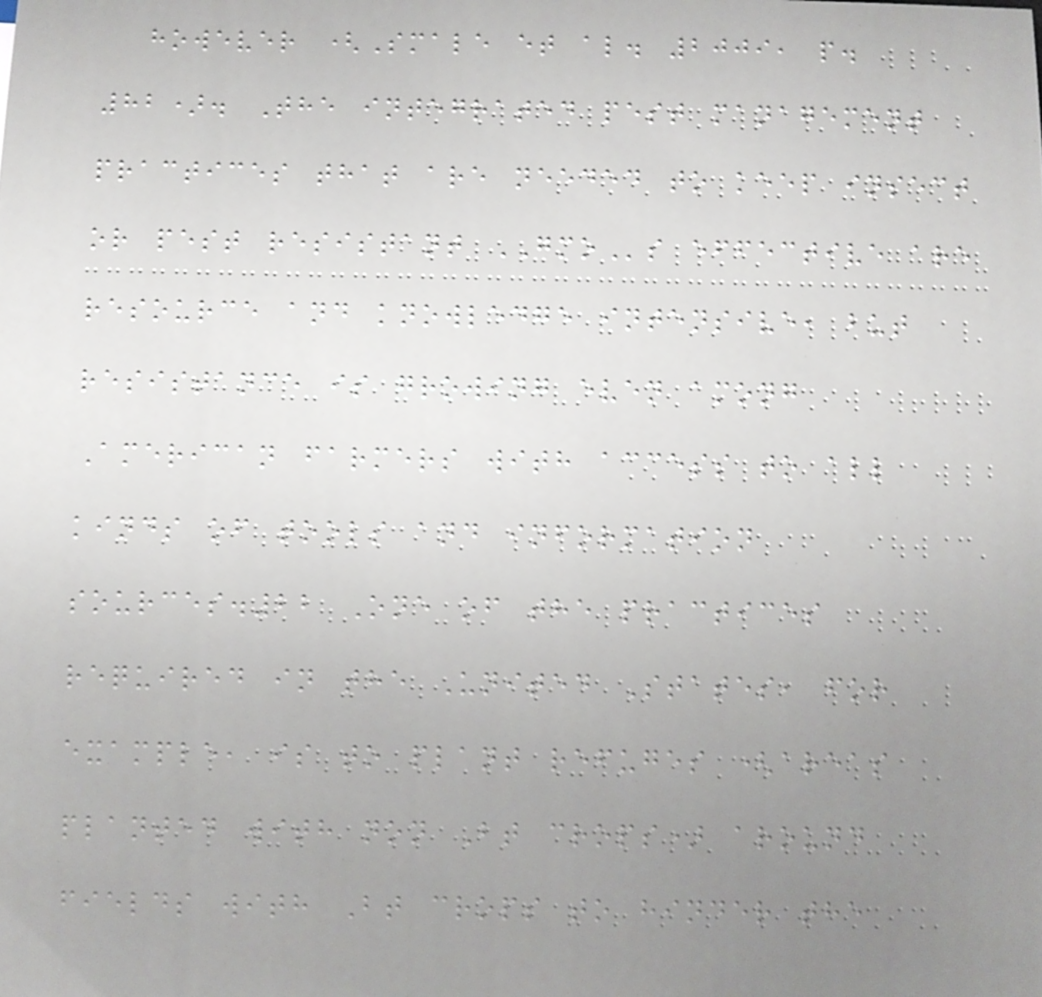however (Smale et al. 2009, p.
82). The integrated pest management
practices that are needed to keep insect
or pest resistant GMOs effective are
resource and knowledge intensive, but
resistance is growing even among
American farmers with access to all
kinds of tools and information
sources.22 One of the practices
required in the United States, for
example, is to plant refuges (areas
planted with non Bt crops) around
fields with Bt crops to hinder the
